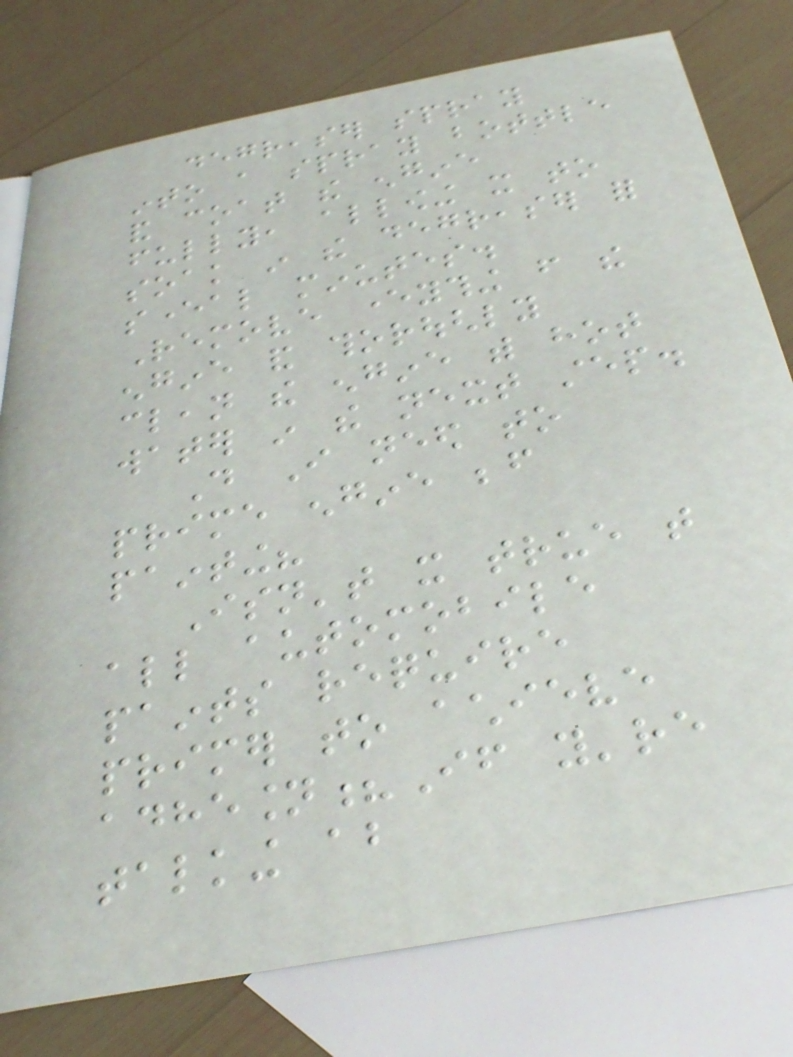degreaser spray
into a spray bottle
and coat the engine
fully, allowing it to
soak in the degreaser for
several minutes.
Remove everything from the
engine and thoroughly
clean the engine with hot
water in the next step.
Do I need to
prime engine before
painting?
Isn't it true that
all automobile
paints require
primer to achieve
adhesion?If you're
talking about
